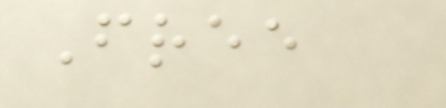Free
